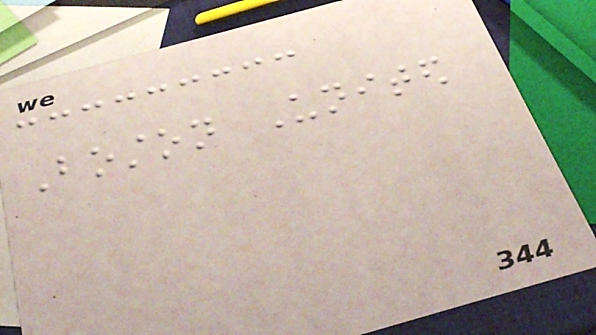Boston United
